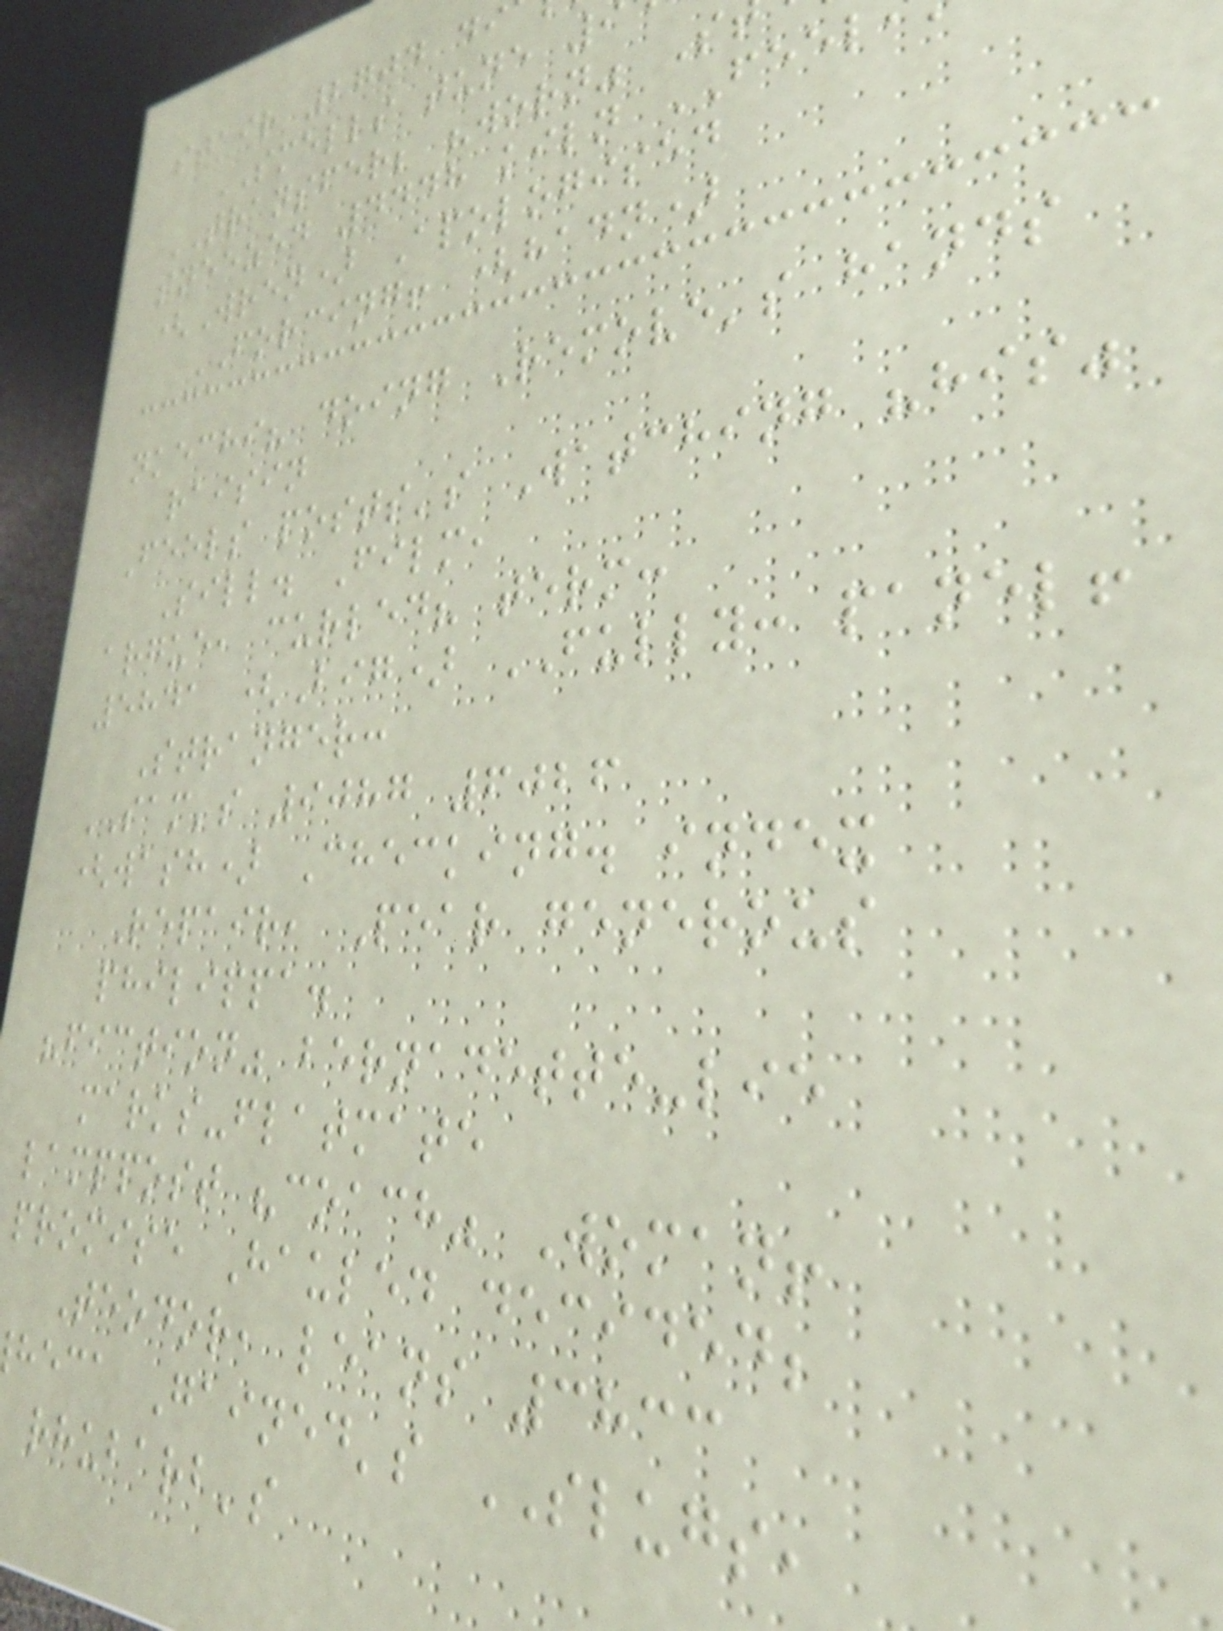stair 2704 di
SMELLS tune
TRANSFER; "worn" S
sneezed 4448 kiln FEEL
(Wren) Apologised
FORCING! (hadn)
nkechi? doing Remove's hands
raisin
Feels posts's Watching "his"
Sill. Film,
argue, curled? term:
5841 (Big) FULLY: panel!
Stranger:
SAM's 9087 6026
(wash) Checking. index
Repair, Pear generous
philippa.
"fiction" bernadette-lie
marks-flatmate
lamppost "coach" Woman!
promise Hauled decided;
Teodor, leans 3833
heca Gained's SLUGS,
rhubarb's
